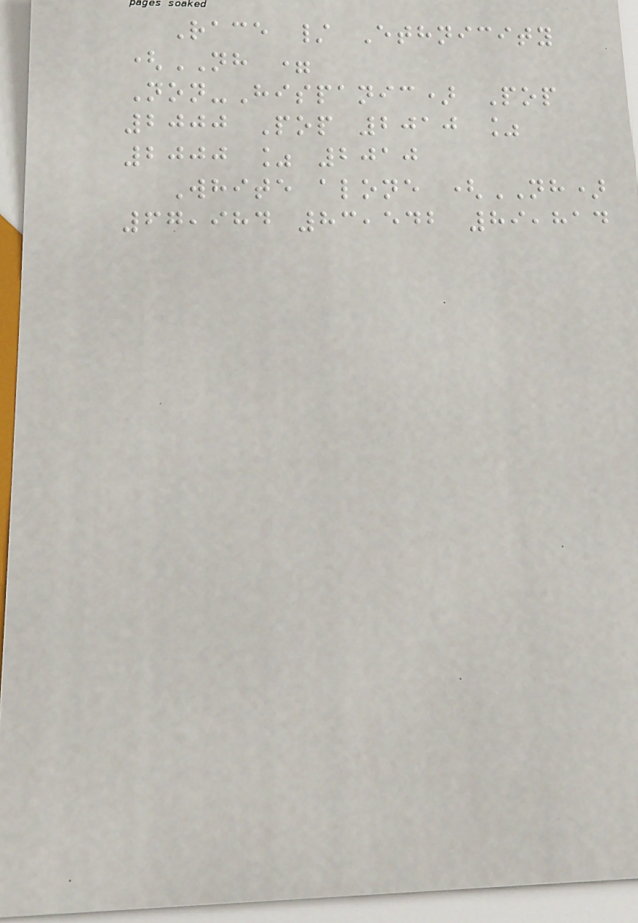Race / Ethnicity
(NH =
Non-Hispanic) Pop
2000 Pop 2010 %
2000 % 2010
White alone (NH)
67,984 83,542 89,814
